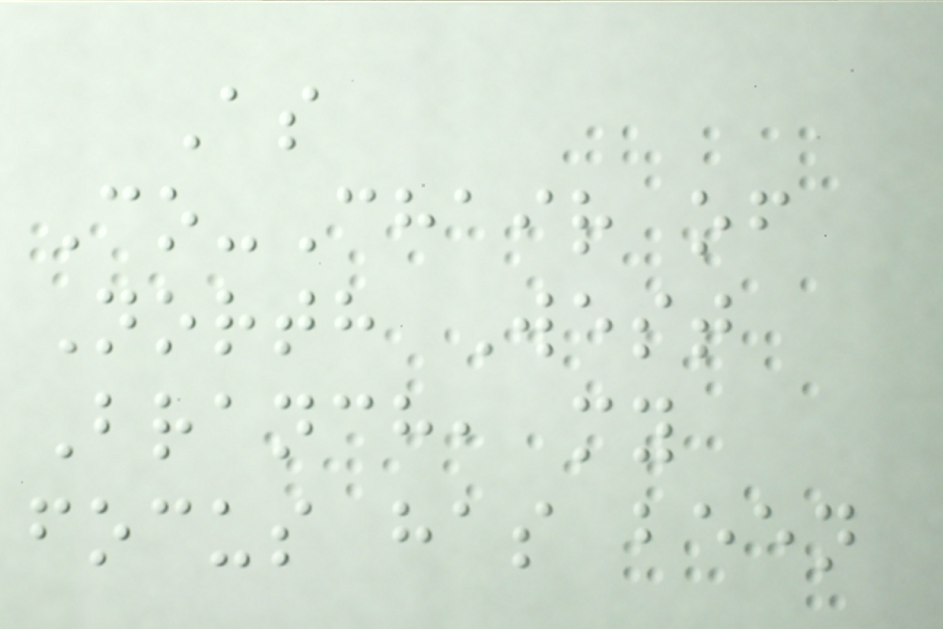As
Co-Chair of
North West
Branch, my
focus has been
